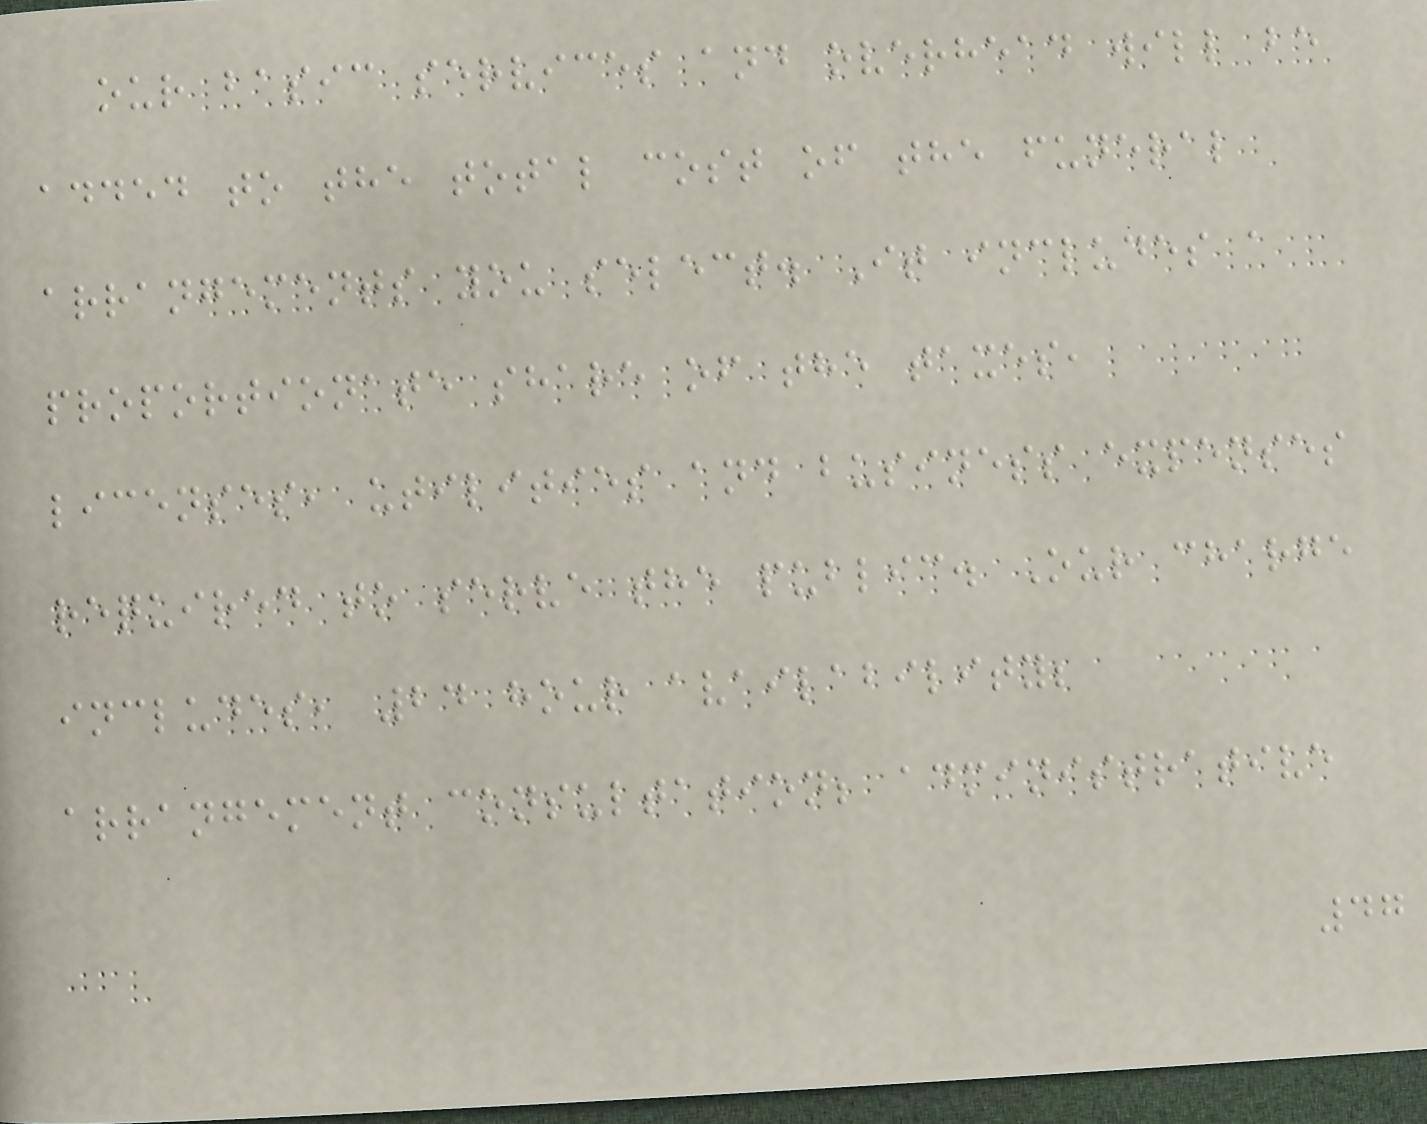our basic services and overhead will be
added to the total cost of the funeral
arrangements you select. It includes a
proportionate share of the taxes,
licenses, utilities and business expenses
required to serve the public. Our charge
includes, 24 hour availability;
arrangement consultation; administrative
47
